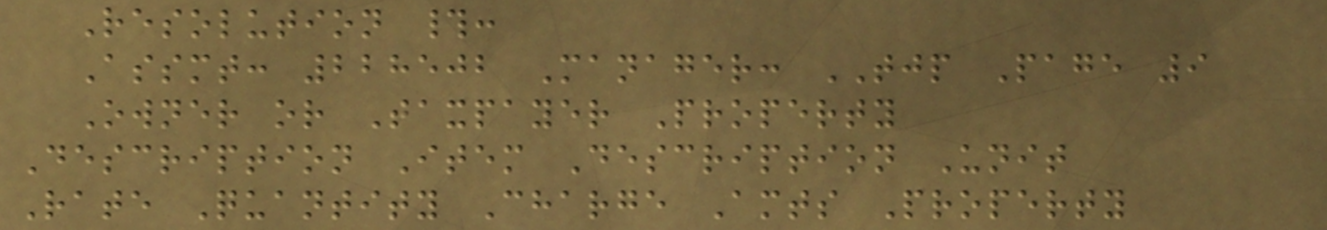Resolution #:
Assmt: 228502 Manager: TJP Page 9
Owner or Taxpayer Property
Description Item Description Unit
Rate Quantity Charge Amts Property
